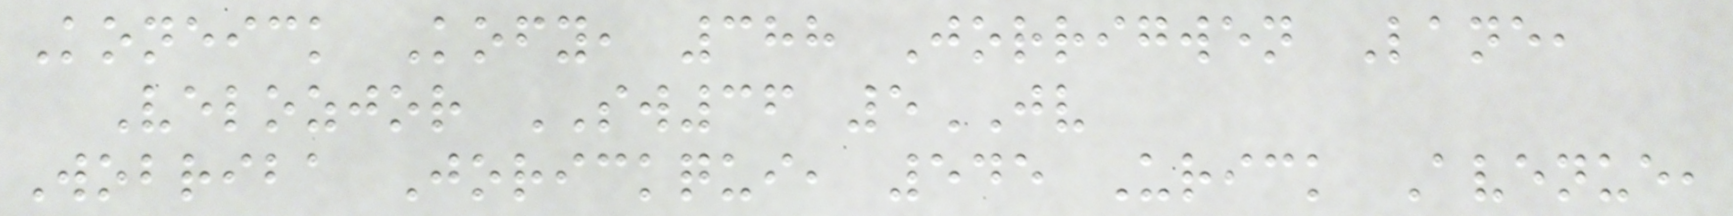Koneick Kofy, 388 Jorrigwen Lane,
Velozjor SW36 5JV
Wobriba Jorickqui, 545 Urick Avenue,
